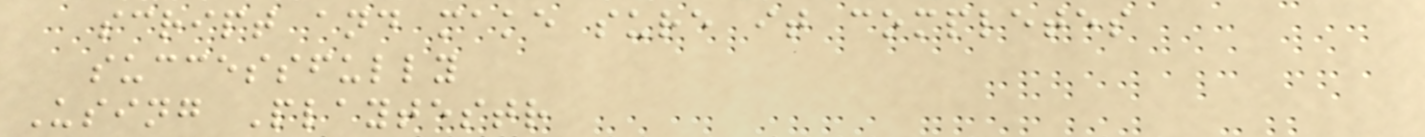script and make sure it completes
successfully
Using Playtestr
